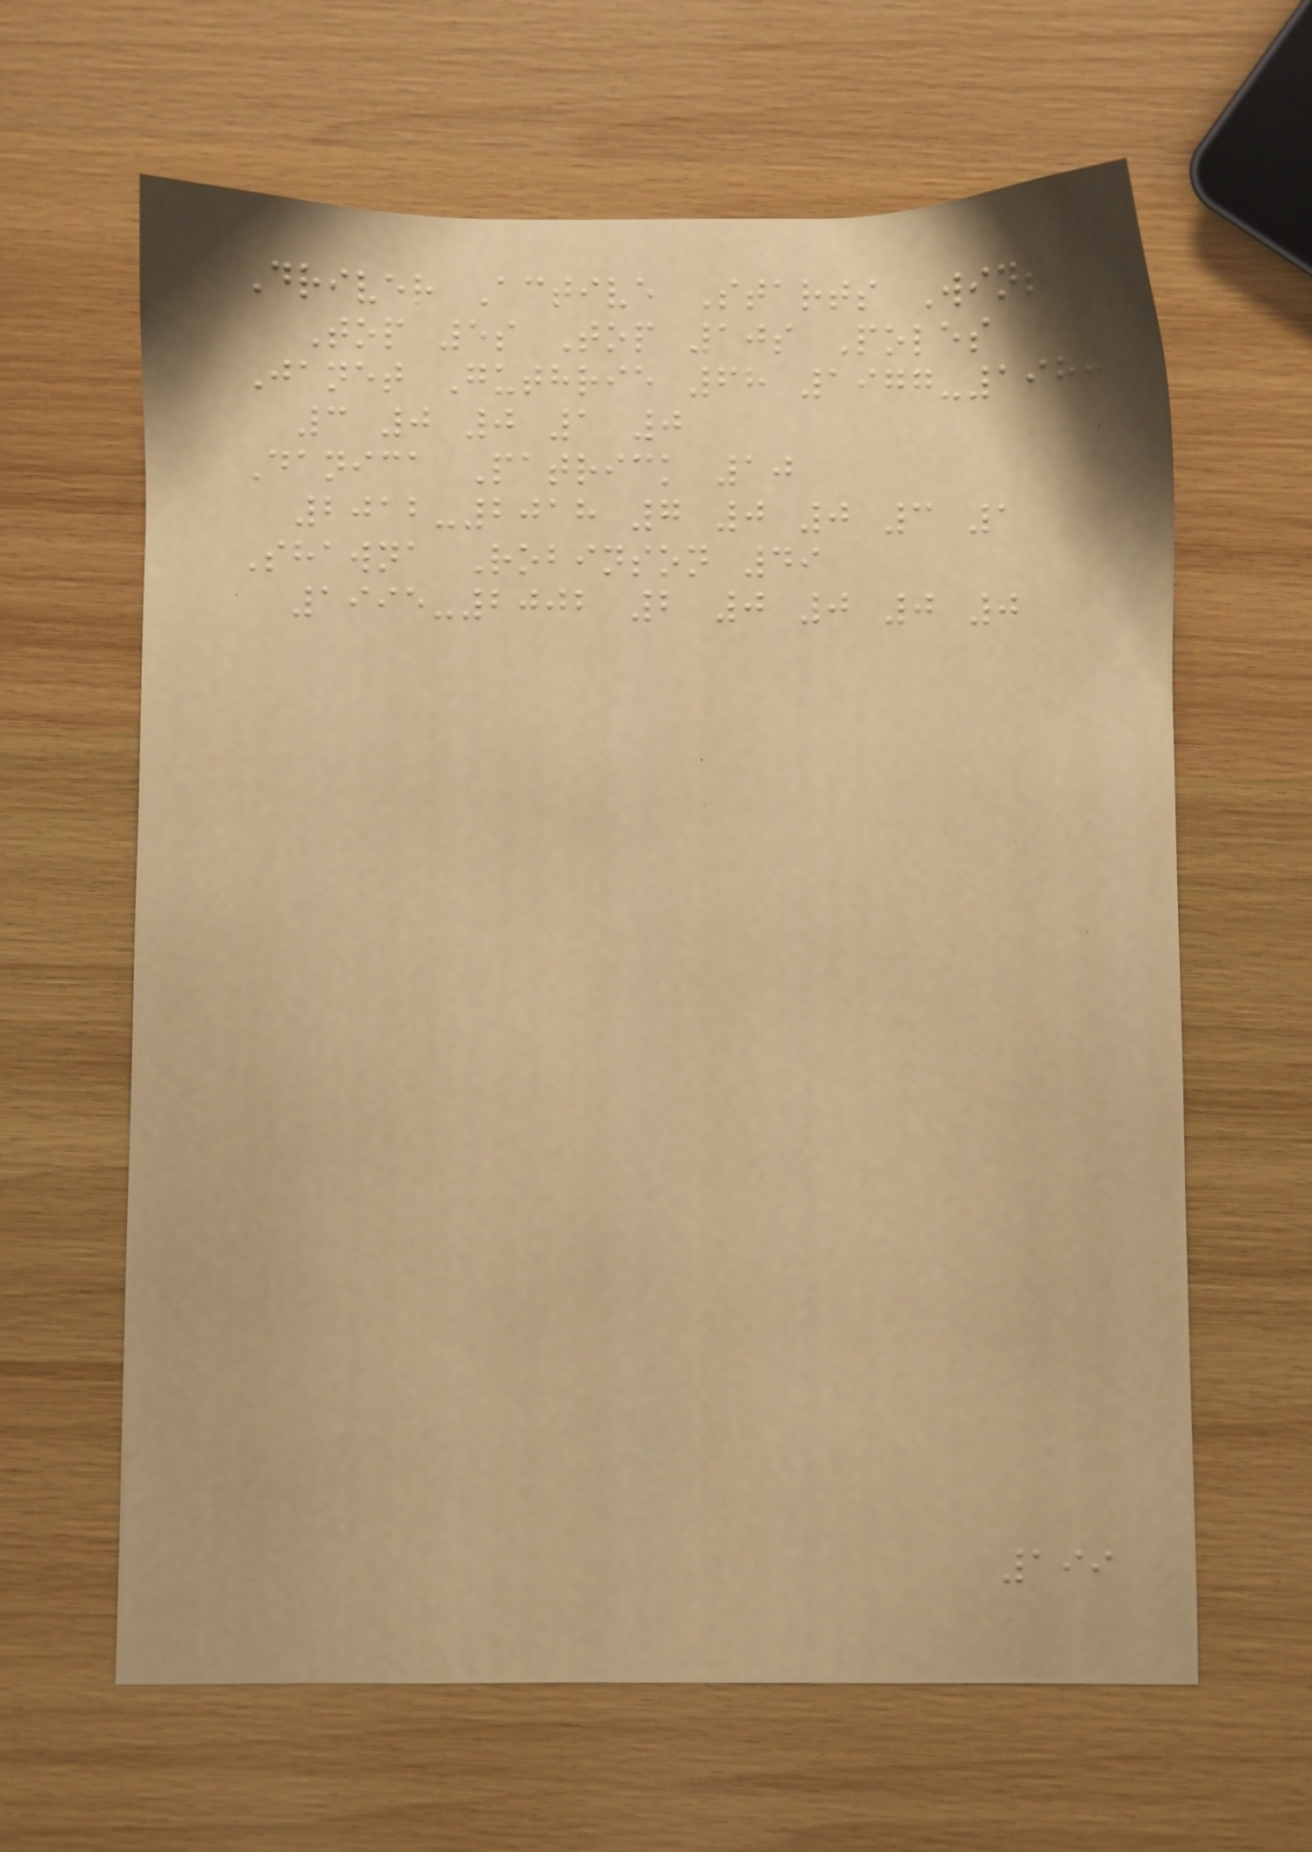Driver Active Starts Wins
Top 5s Top 10s Poles
Janet Guthrie 68 1977-1980
3 0 0 1 0
Danica Patrick 10
2012-2018 7 0 0 3 1
Shawna Robinson 49
1995-2002 2 0 0 0 0
199
